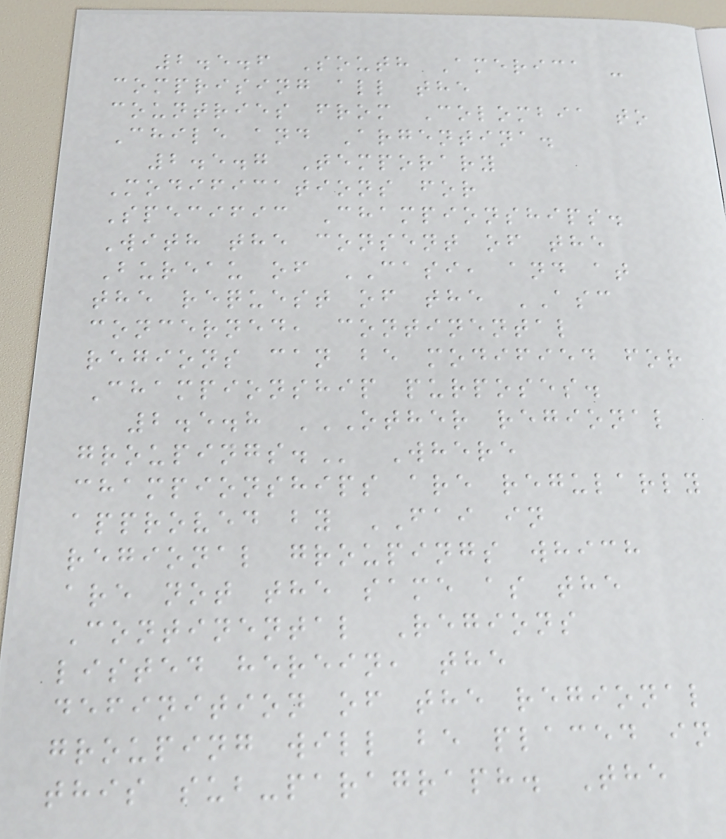2.5.6 South America -
comprising all the
countries from Colombia to
Chile and Argentina.
2.5.7 Temporary
Modifications for
Specific Championships.
With the consent of the
Bureau of CASI, and at
the request of the ASC
concerned, continental
regions can be modified for
Championship purposes.
2.5.8 OTHER REGIONAL
GROUPINGS. Where
championships are regularly
approved by FAI in
regional groupings which
are not the same as the
Continental Regions
listed herein, the
definition of the regional
grouping will be placed in
this sub-paragraph. The
